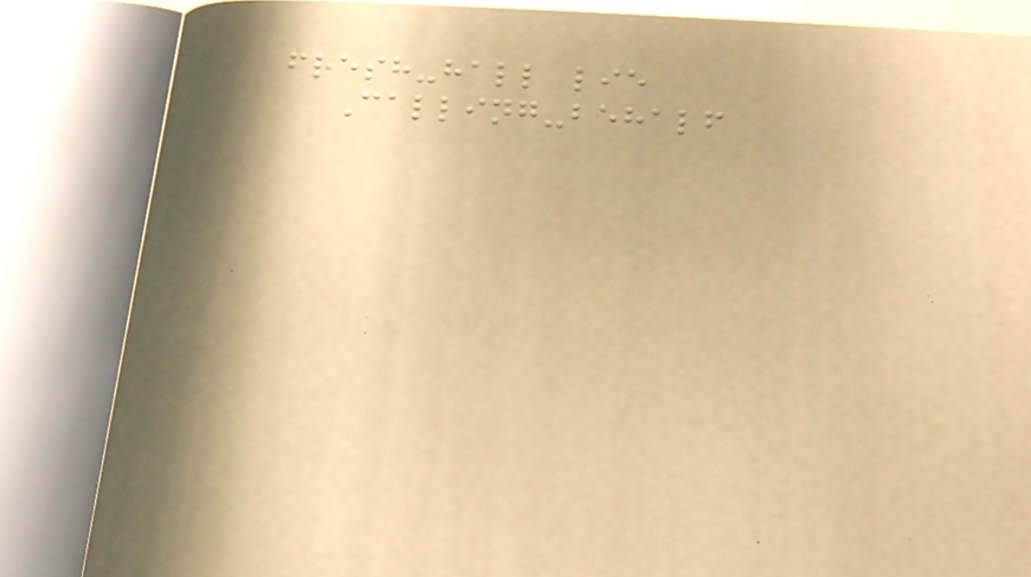fresh-hall lie
Calling-behalf
